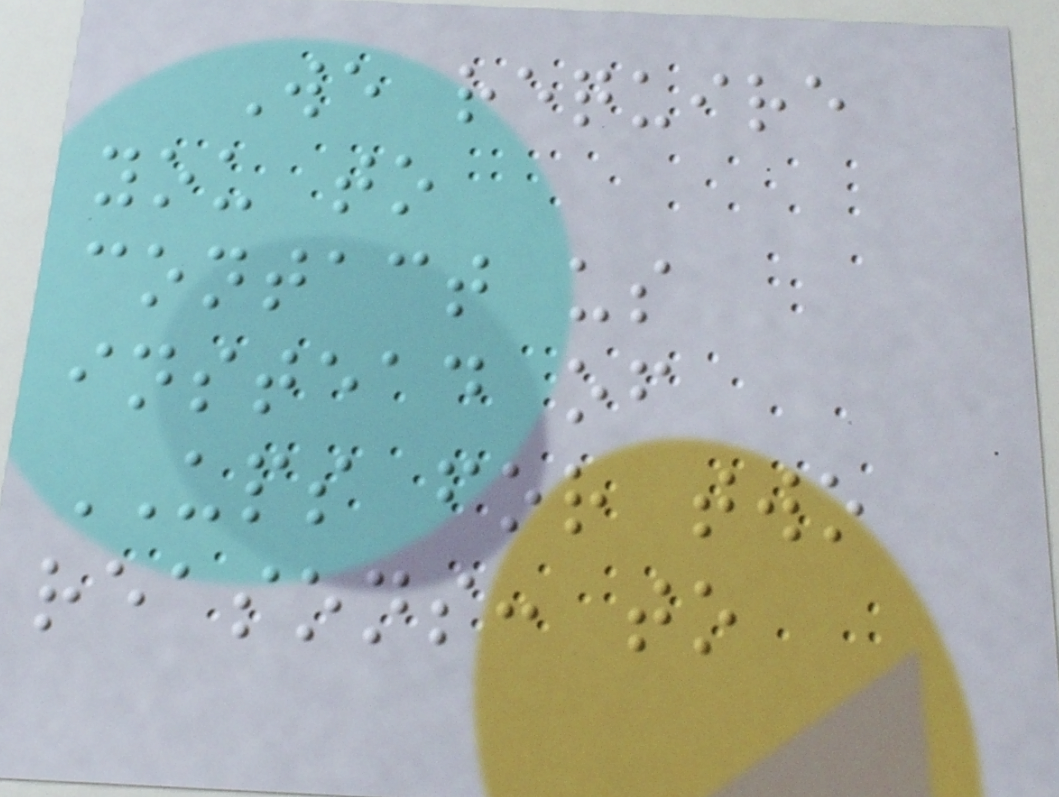We require
you to
contact us
instead of
UPS for two
reasons: to
